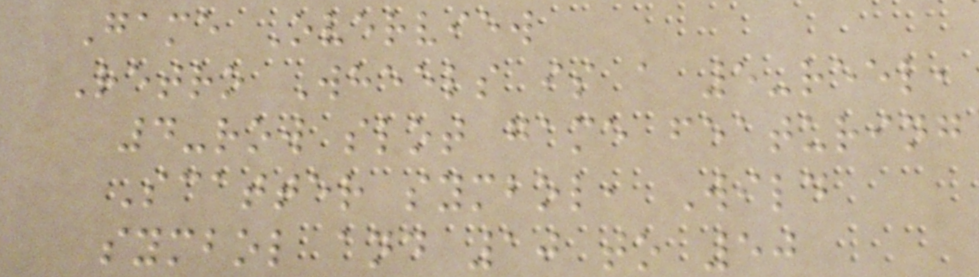Game Overview
Retro Wheels is a 5-reel,
4-row slot game featuring
Scatter symbol, Wild
symbol and 10 to 50
